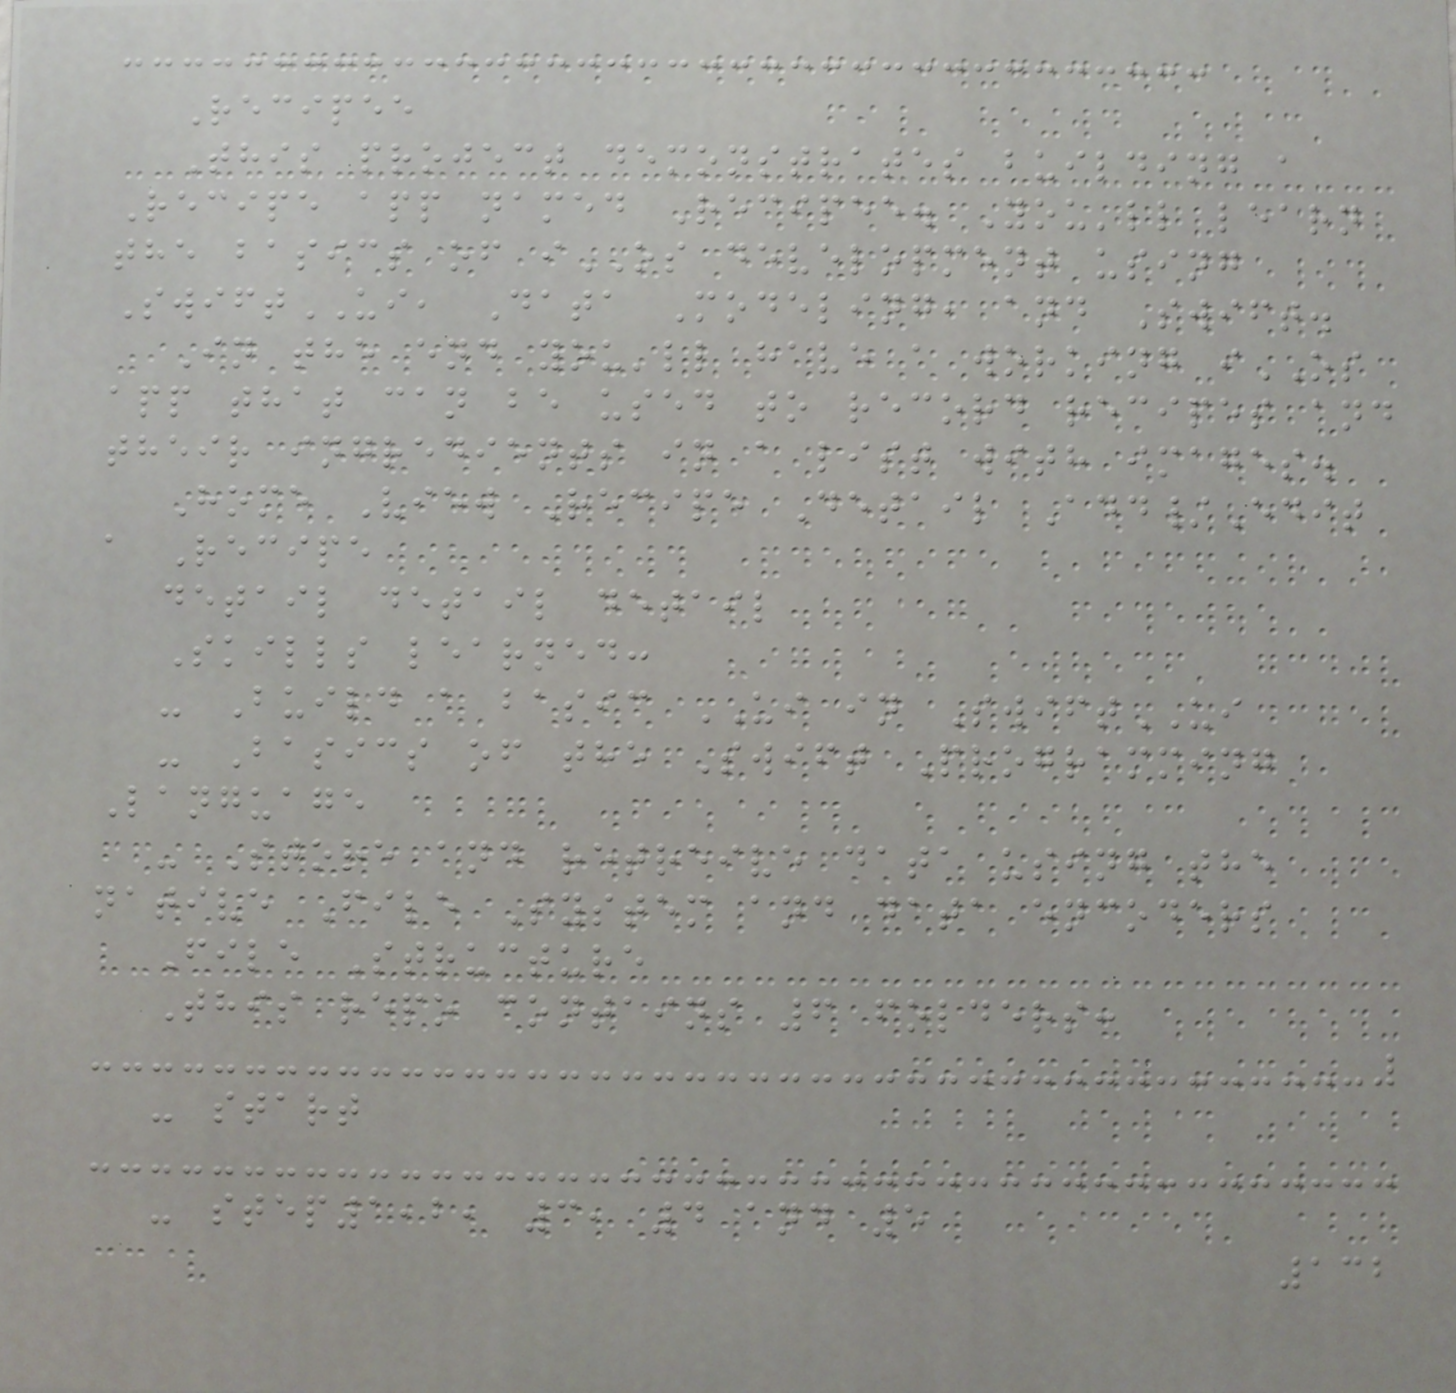Recipee
This project demonstrates building a
Recipe app named Recipee. You'll learn
the basics of iOS development using
SwiftUI, Data Modeling, and Swift.
In the end you'll have a working iOS
app that can be used to record recipes and
their ingredients in a list with images.
Home View Recipe Detail Add/Edit
a Recipe
detail detail detail
Skills learned:
- Build a basic UI in SwiftUI
- Basics of the Swift Programming
Language
- Store and retreive data using the
native File System and data encoders
File Structure
This repo contains 6 folders:
- start
- step1,2, 3, 4 and 5
132
